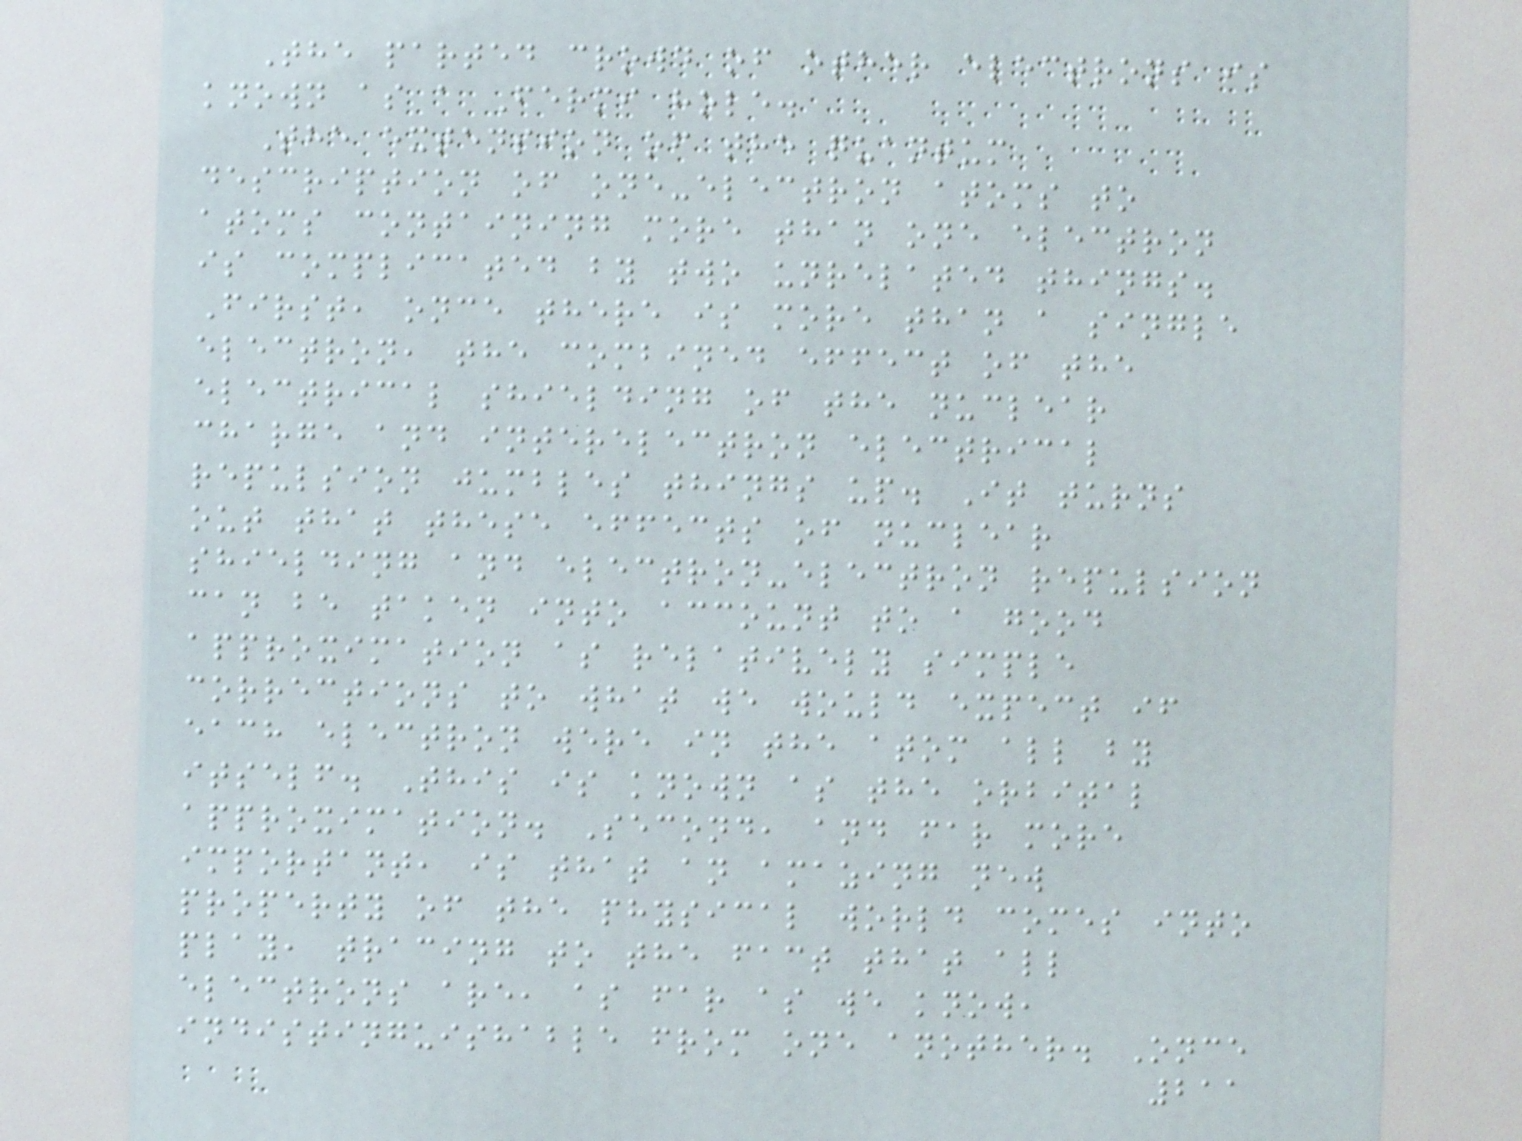The parted crowd of other electrons is
known as a Fermi hole.
The extension of the quantum
description of one-electron atoms to
atoms containing more than one electron
is complicated by two unrelated things.
First, once there is more than a single
electron, the combined effect of the
electrical shielding of the nuclear
charge and interelectron electrical
repulsion jumbles things up. It turns
out that these effects of nuclear
shielding and electron-electron repulsion
can be taken into account to a good
approximation as relatively simple
corrections to what we would expect if
each electron were in the atom all by
itself. This is known as the orbital
approximation. Second, and far more
important, is that an amazing new
property of the physical world comes into
play, tracing to the fact that all
electrons are, as far as we know,
indistinguishable from one another. Once
211
